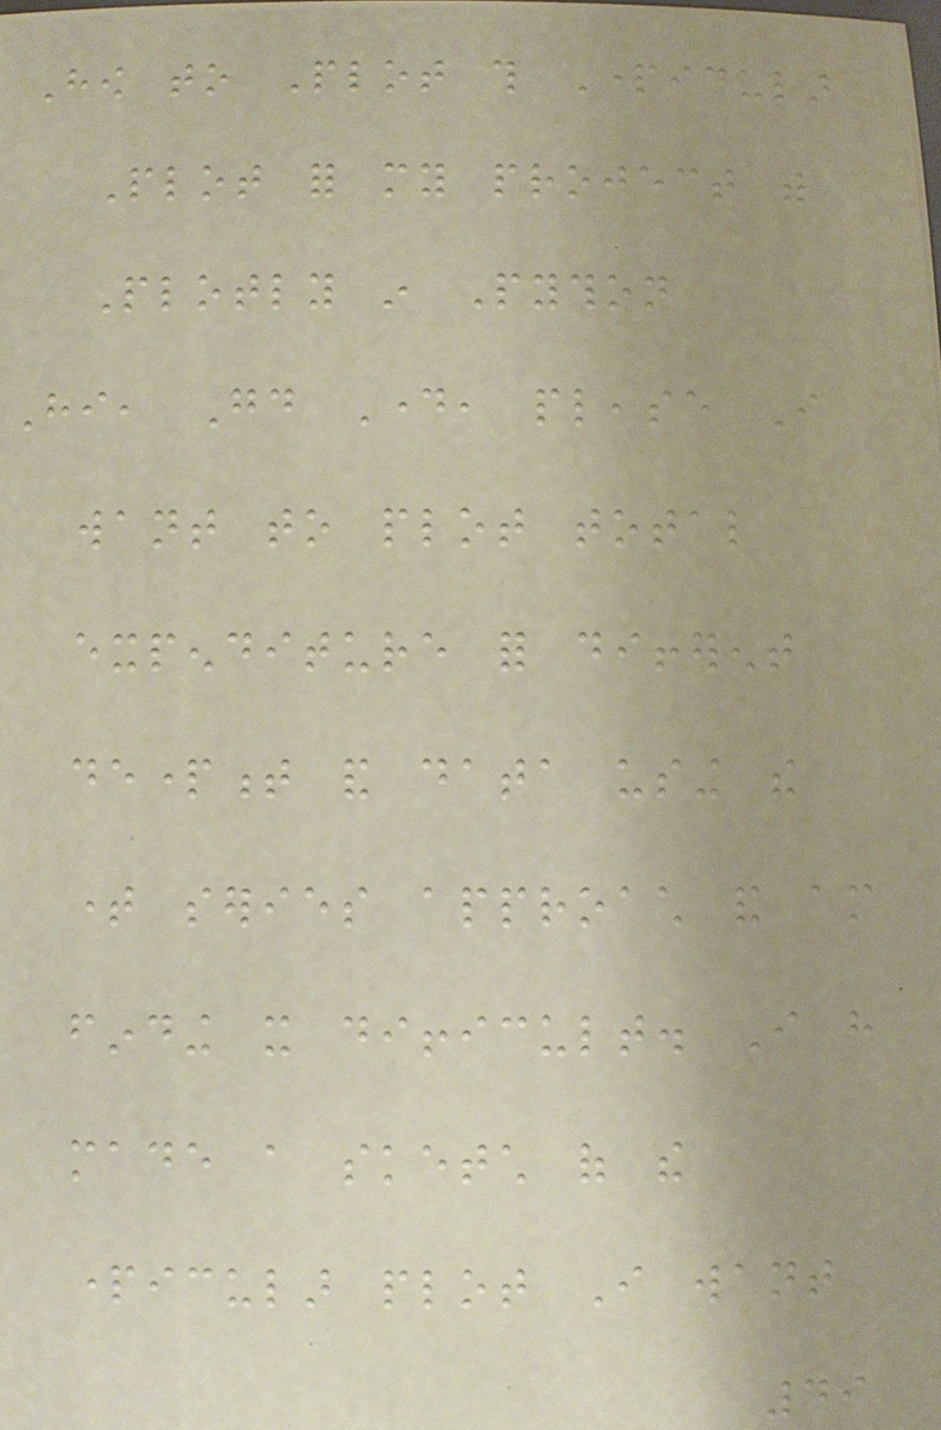How to Plot this Particular
Plot for my project with
Plotly in Python
Hi, Good Day, please I
want to plot total
expenditure for different
department and data using the
time series approach and am
finding it difficult. I have
made a sketch of the
particular plot I want
49
